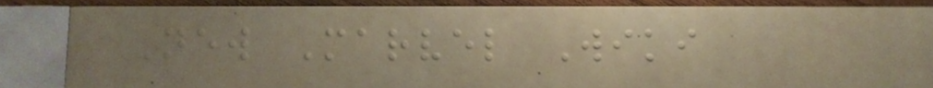New Marvel Wiki
